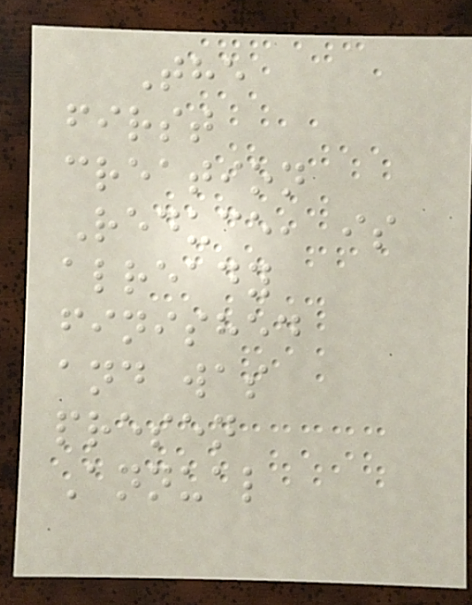The
first
creation
Reduce, is
already
finished
and was
presen
Annual
